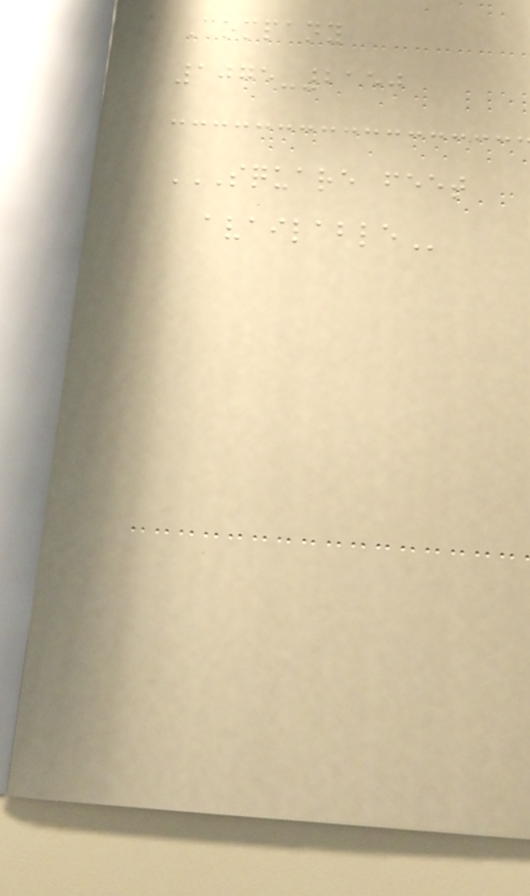Company
1075-2150
SQUARE FEET
AVAILABLE
